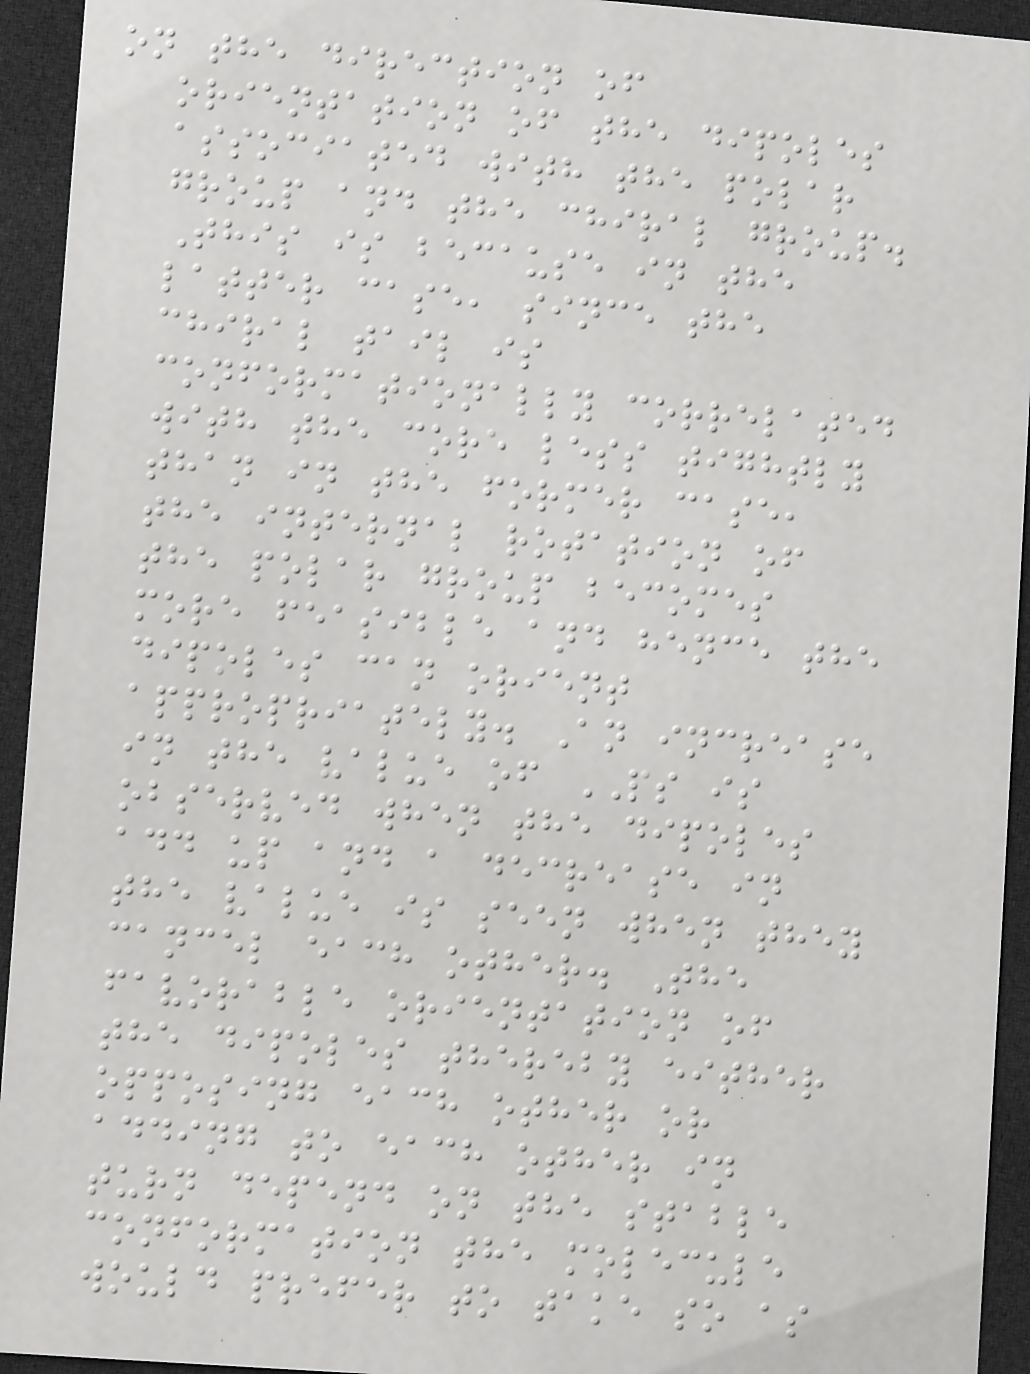on the direction of
orientation of the dipoles
associated with the polar
group and the chiral group.
This is because in the
latter case, since the
chiral tail is
conformationally correlated
with the core less tightly
than in the former case,
the internal rotation of
the polar group becomes
more feasible and hence the
dipoles can orient
appropriately. An increase
in the value of PS is
observed when the dipoles
add up and a decrease in
the value is seen when they
cancel each other. The
favorable orientation of
the dipoles thereby either
opposing each other or
adding to each other in
turn depend on the stable
conformation the molecule
would prefer to take so as
